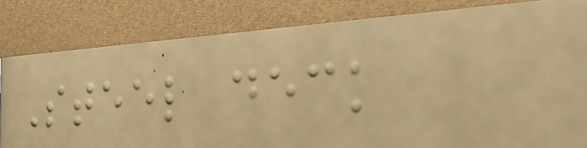Steel deck
